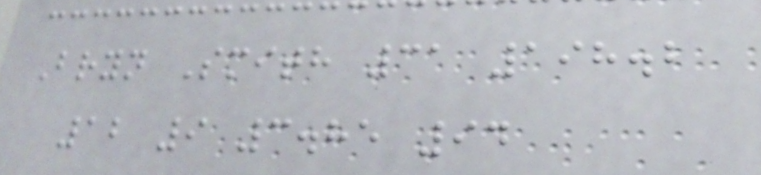Bryn Smith 31 198.2
12 9 3.85 94
